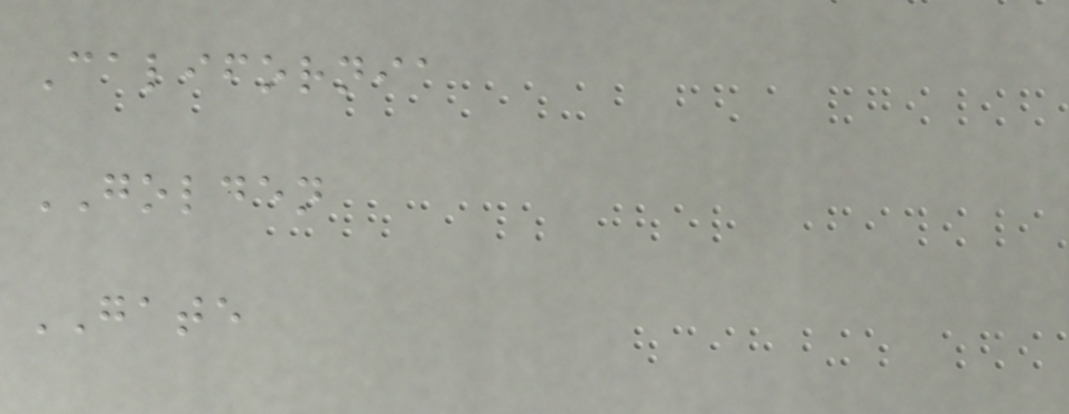California
GOLDEN
GATE
